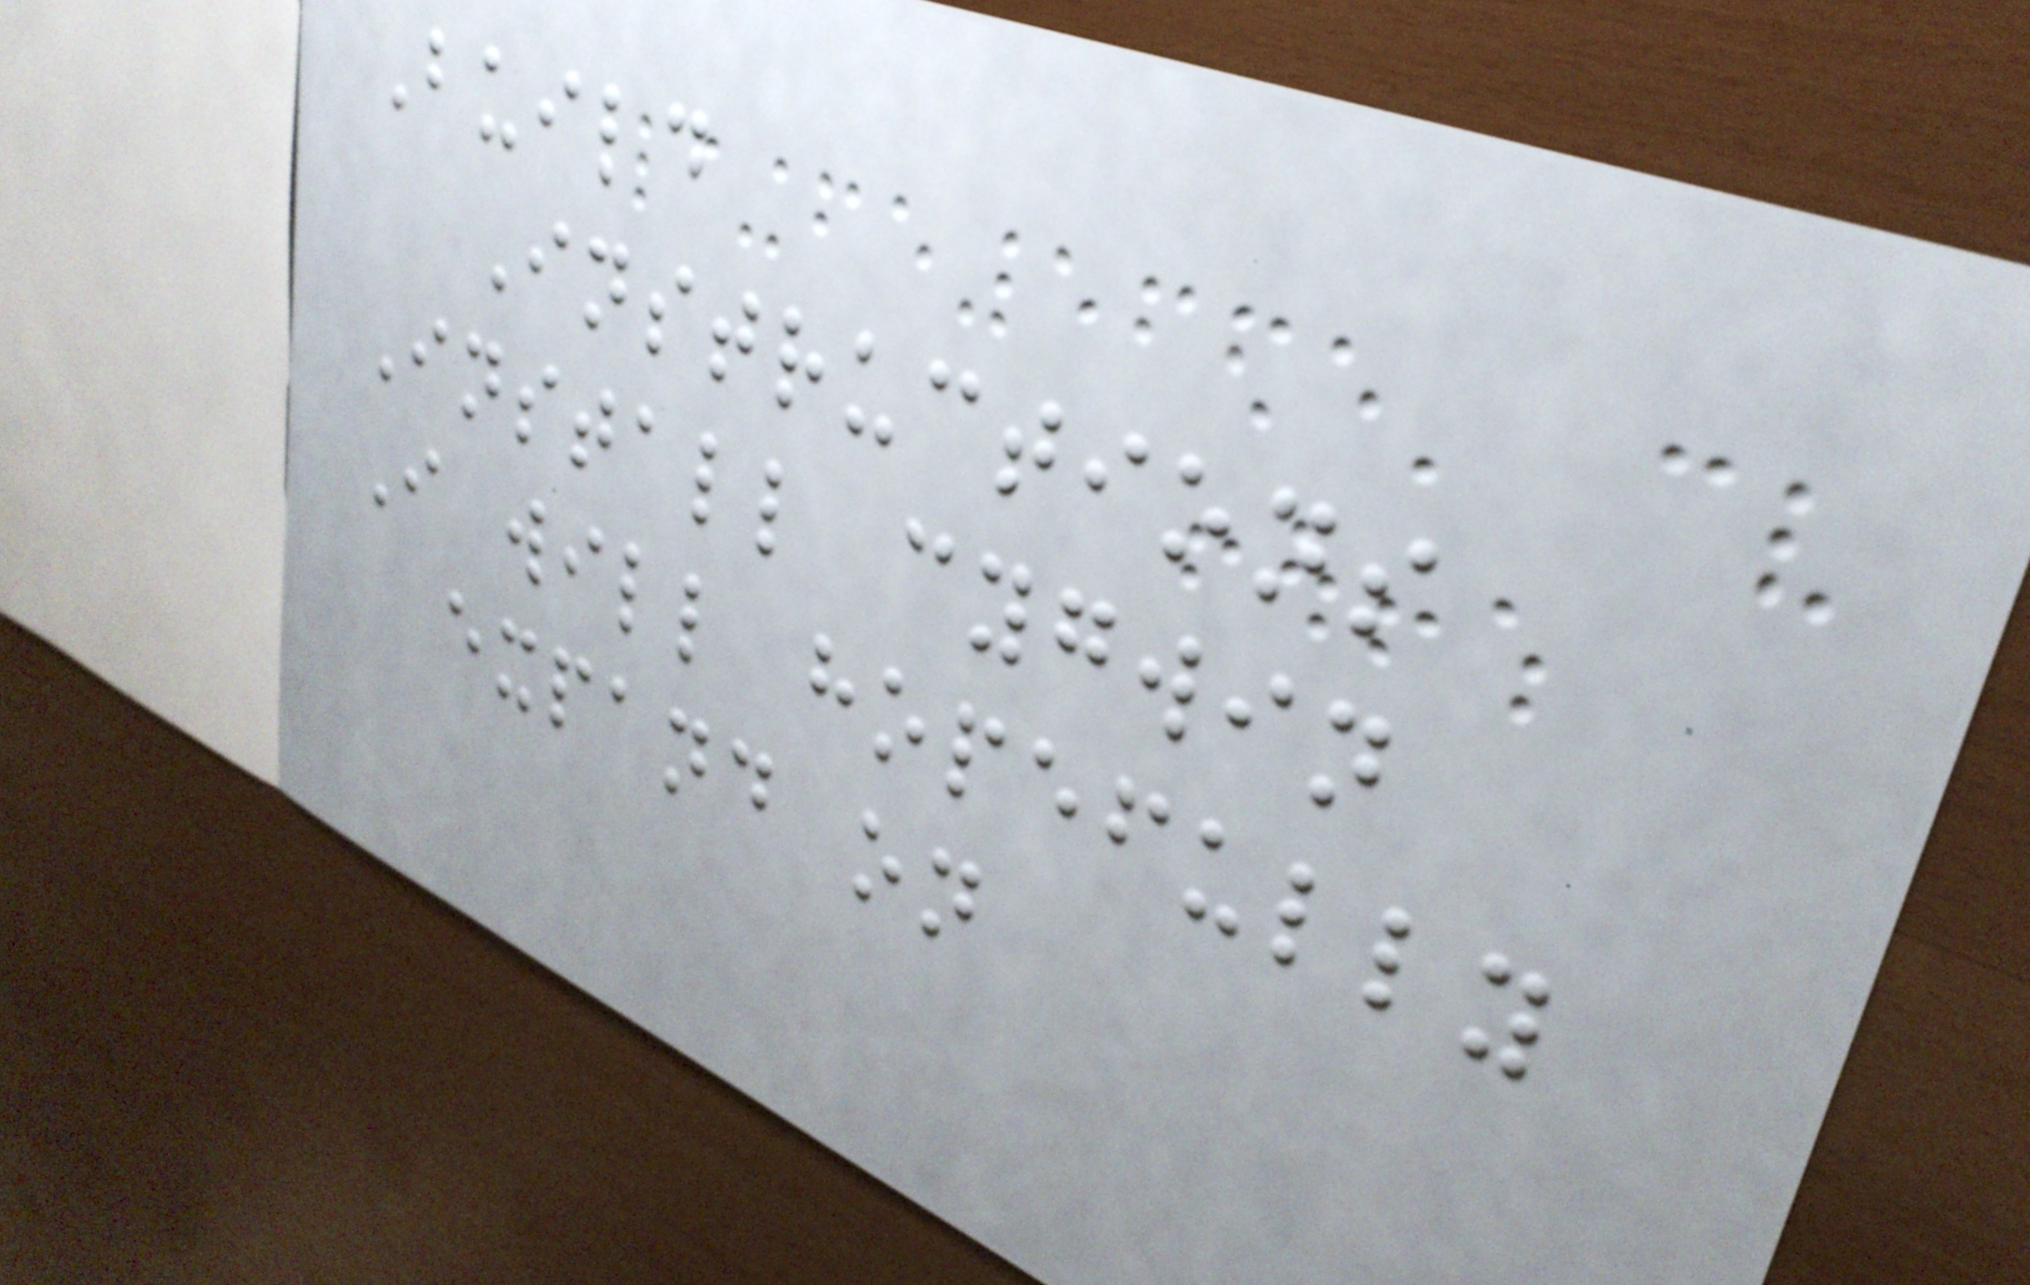Build
Instructions
Install cygwin
I will hopefully
expand on
